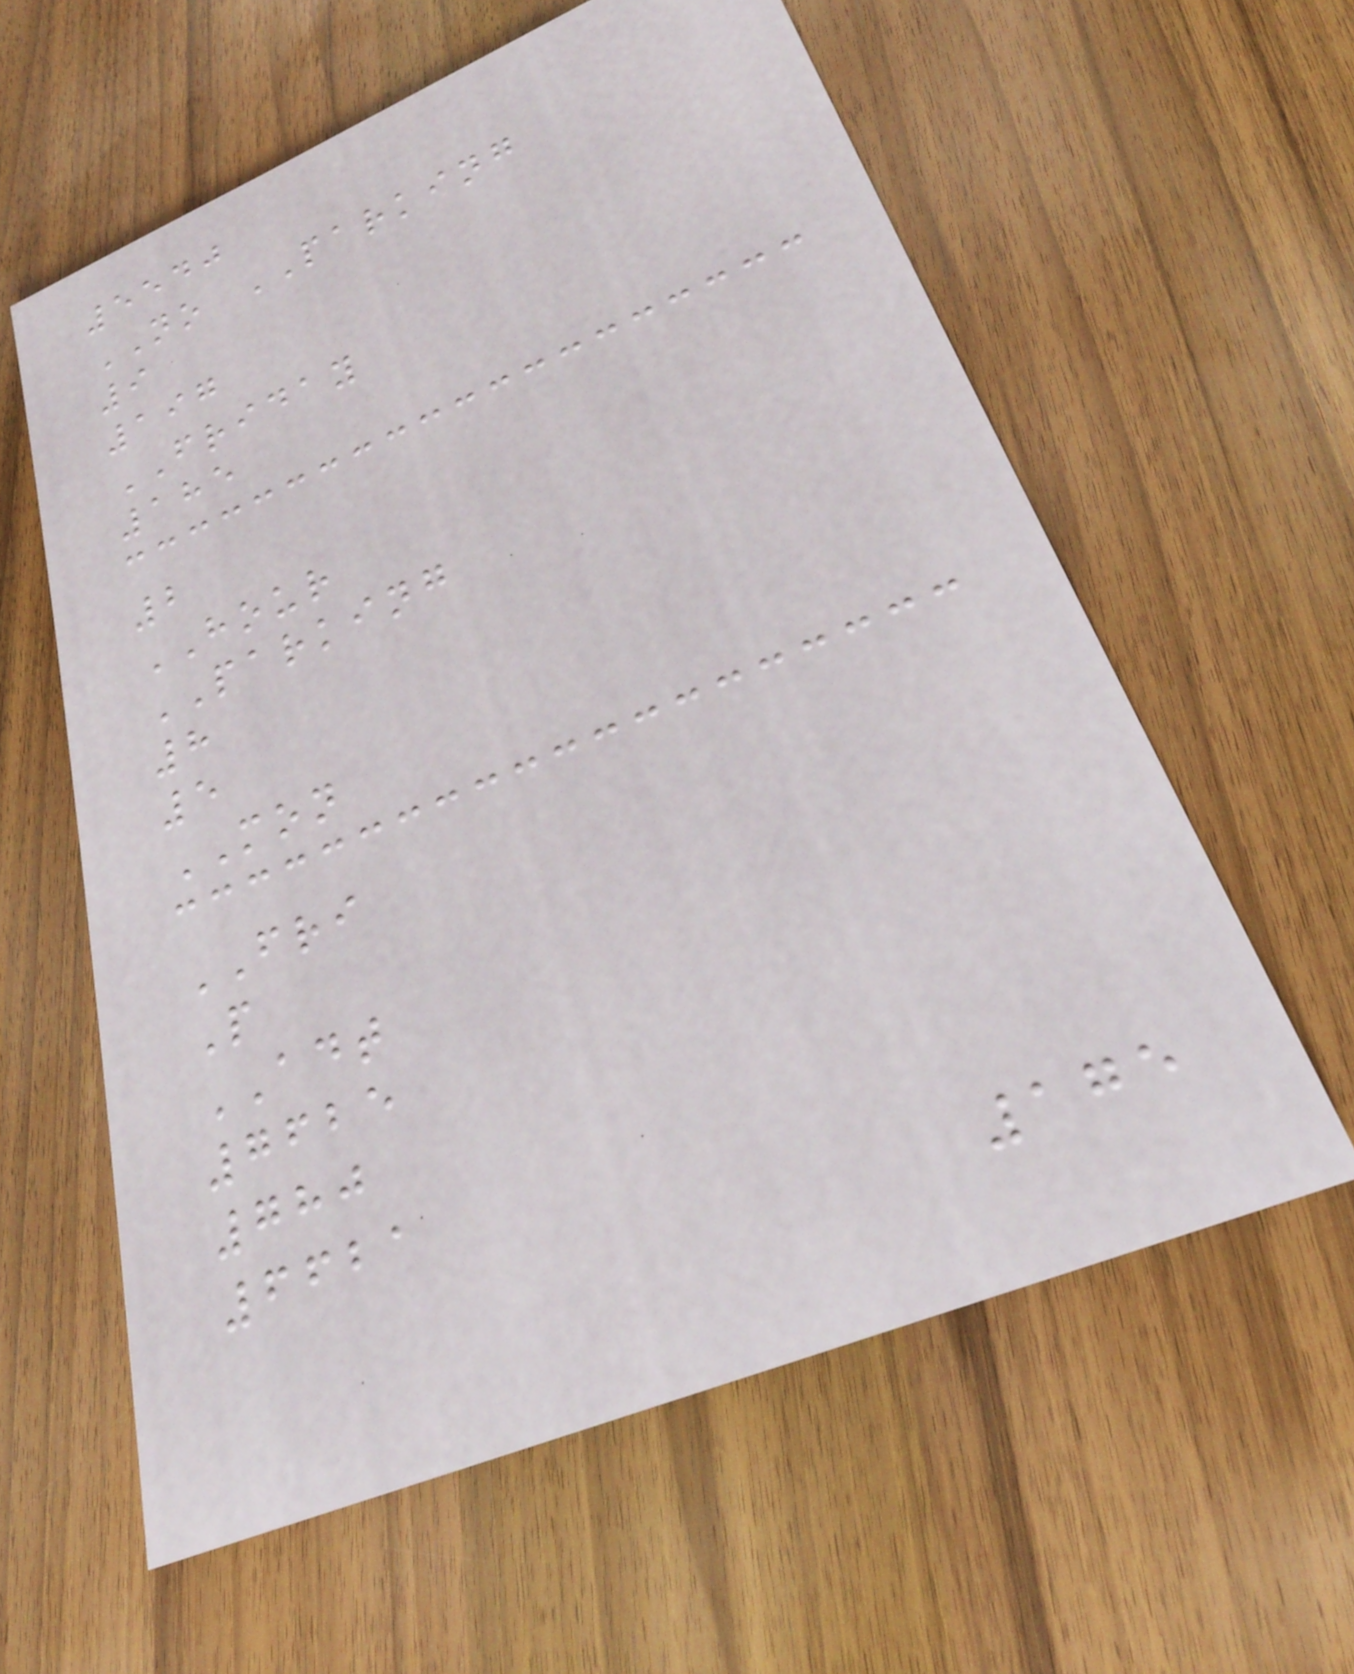5540
NO PARKING
9
197
FRIDAY
185
2
HOUR
PARKING
8
5
MON
FRI
P
ADT
7625
780
6621
175
